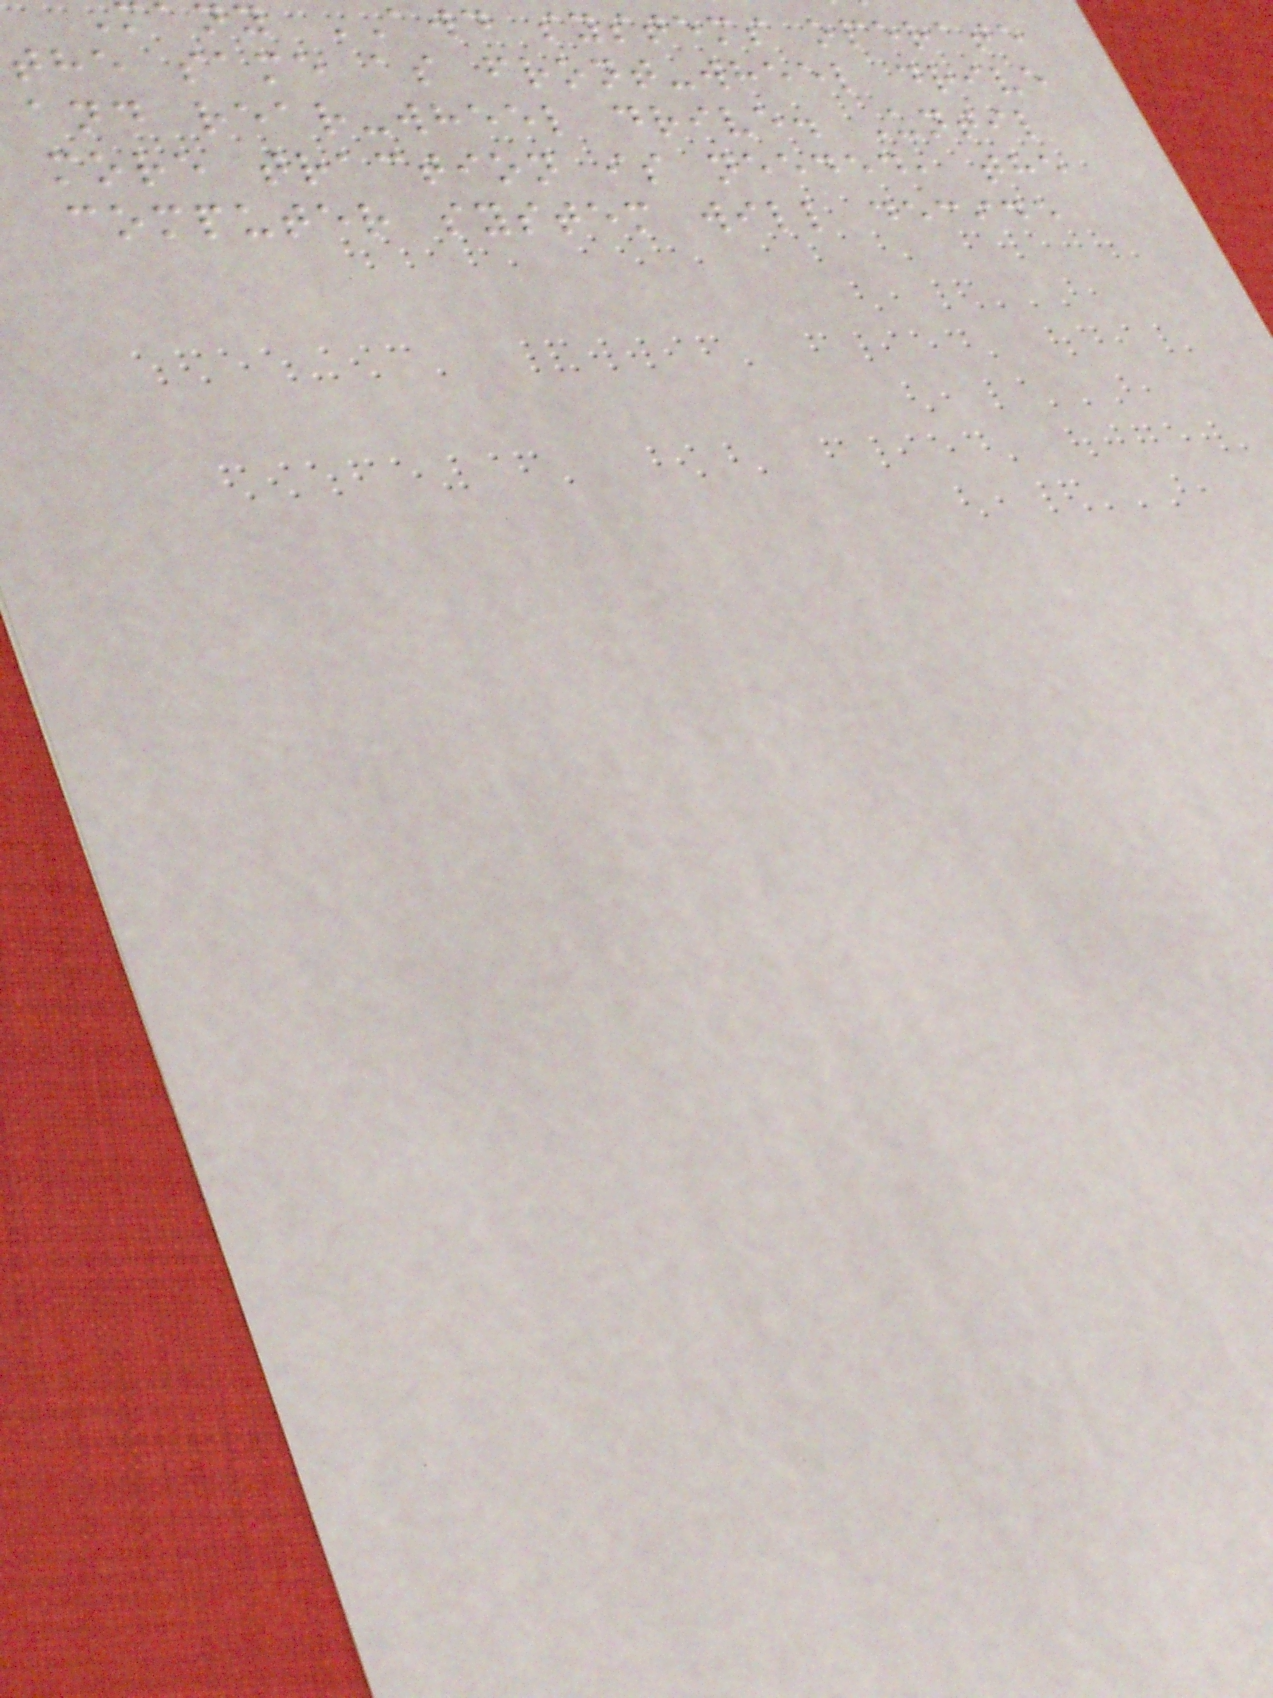ny AWD systems operate
the same as front-wheel drive
and rear-wheel drive. Until
more traction is needed, the
computer system will decide
